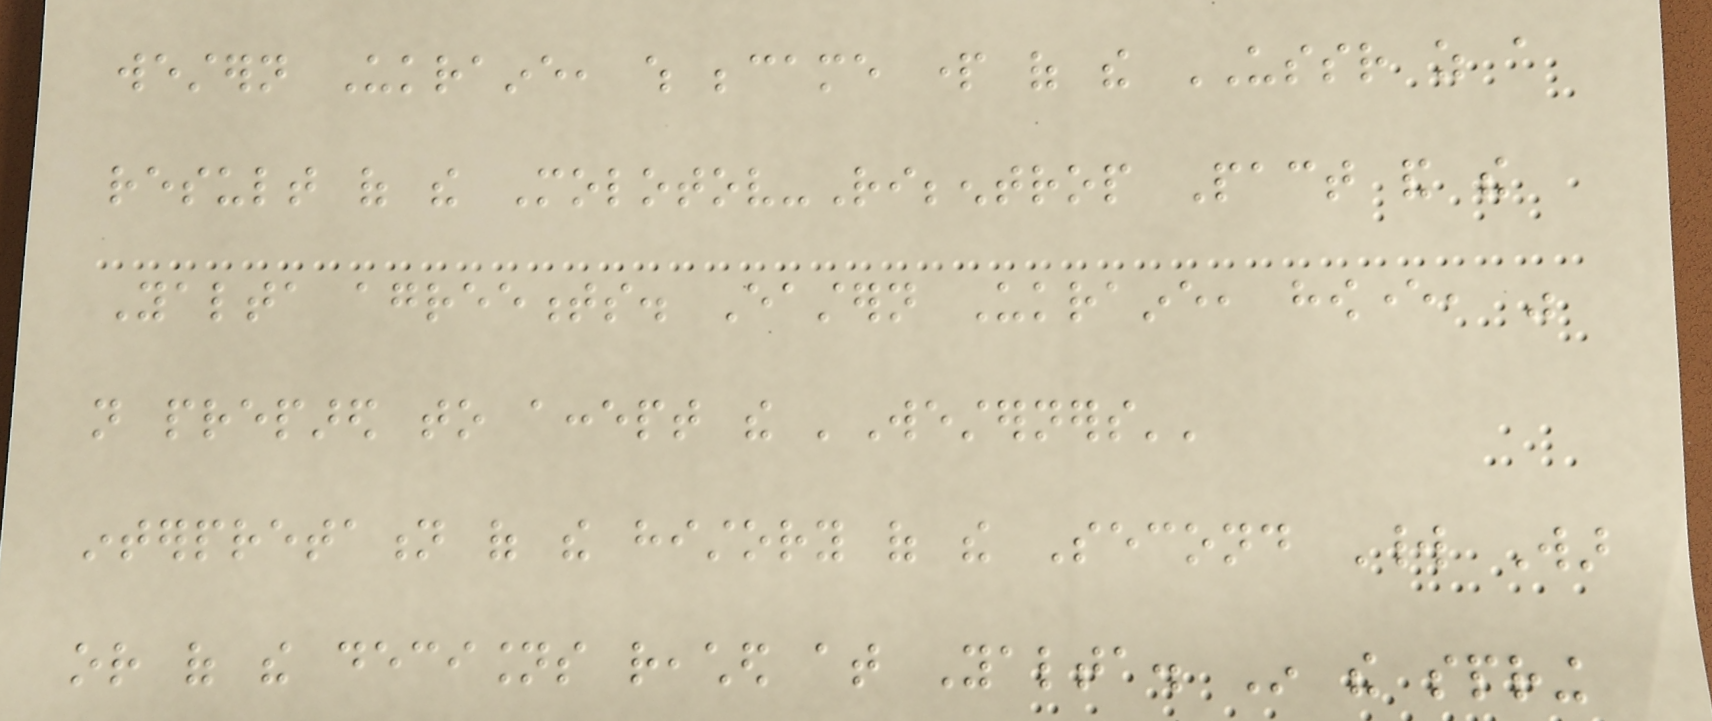western Ukraine, which became part of the USSR as a
result of the Molotov-Ribbentrop Pact and the
Yalta agreements. Eastern Ukraine, however, was
not prepared to accept the 'Westerners''
interpretation of the history of the Second World War
or of the decisions reached at Yalta. In the spring
